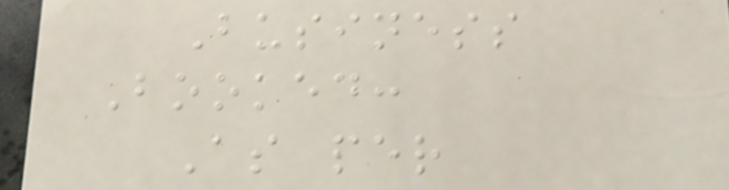Business
Booked:
As per
